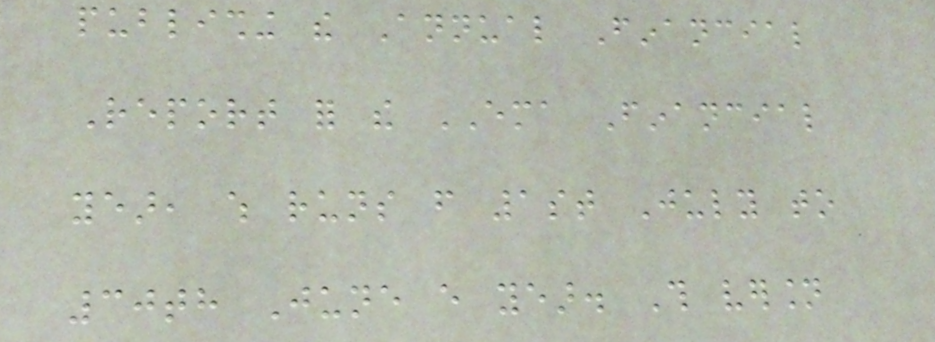publishing the Annual Financial
Report for the EMA Financial
year, which runs from 1st July to
30th June every year. This version
